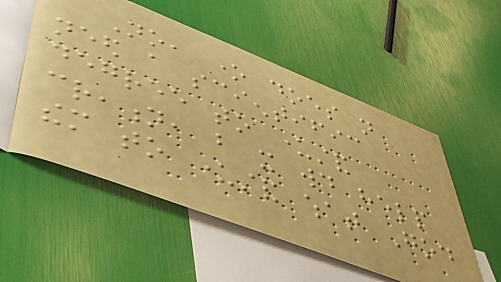No, one does not
need a scientific
degree to understand
creation, but it would help
them to understand what God
